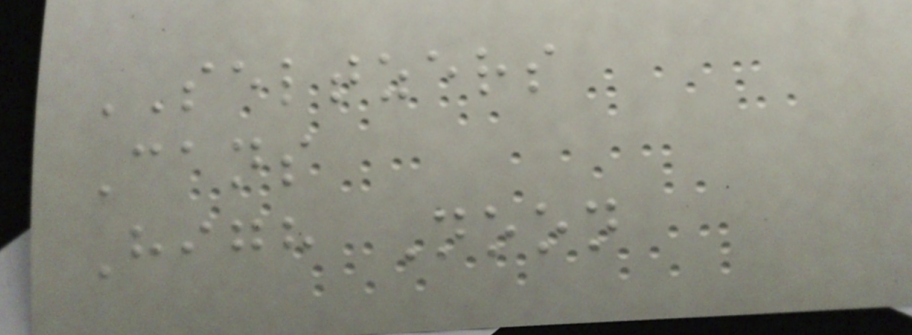SELTZERS
Cans
High Noon
